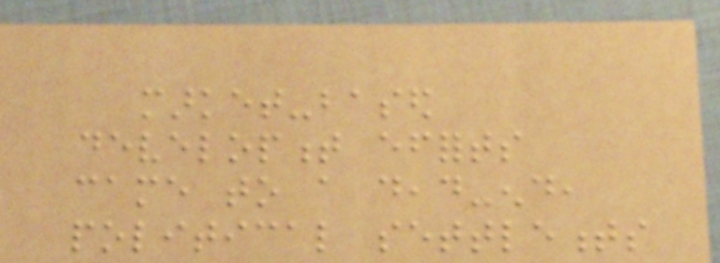market-based
development efforts
came to a dead-end,
political settlements
